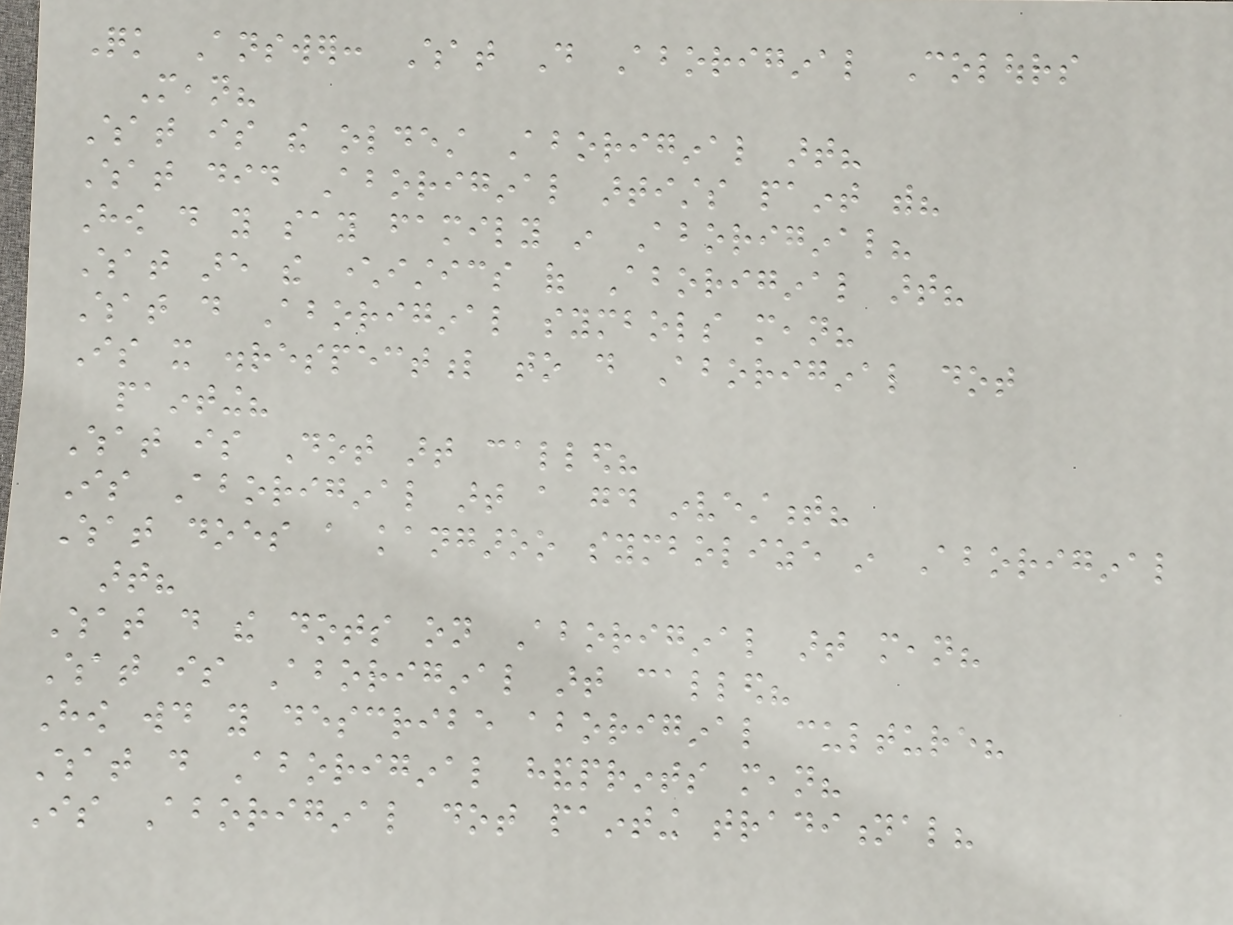Quick Answer: What Do Aboriginal Colours
Mean?
What is the oldest Aboriginal art?
What did Aboriginal artists paint with?
How do you say family in Aboriginal?
What are the characteristics of Aboriginal art?
What do Aboriginal symbols mean?
Is it disrespectful to do Aboriginal dot
painting?
What is Dot art called?
Is Aboriginal art a good investment?
What does a kangaroo symbolize in Aboriginal
art?
What do the dots on Aboriginal art mean?
What is Aboriginal art called?
How would you describe aboriginal culture?
What do Aboriginal handprints mean?
Is Aboriginal dot painting traditional?
